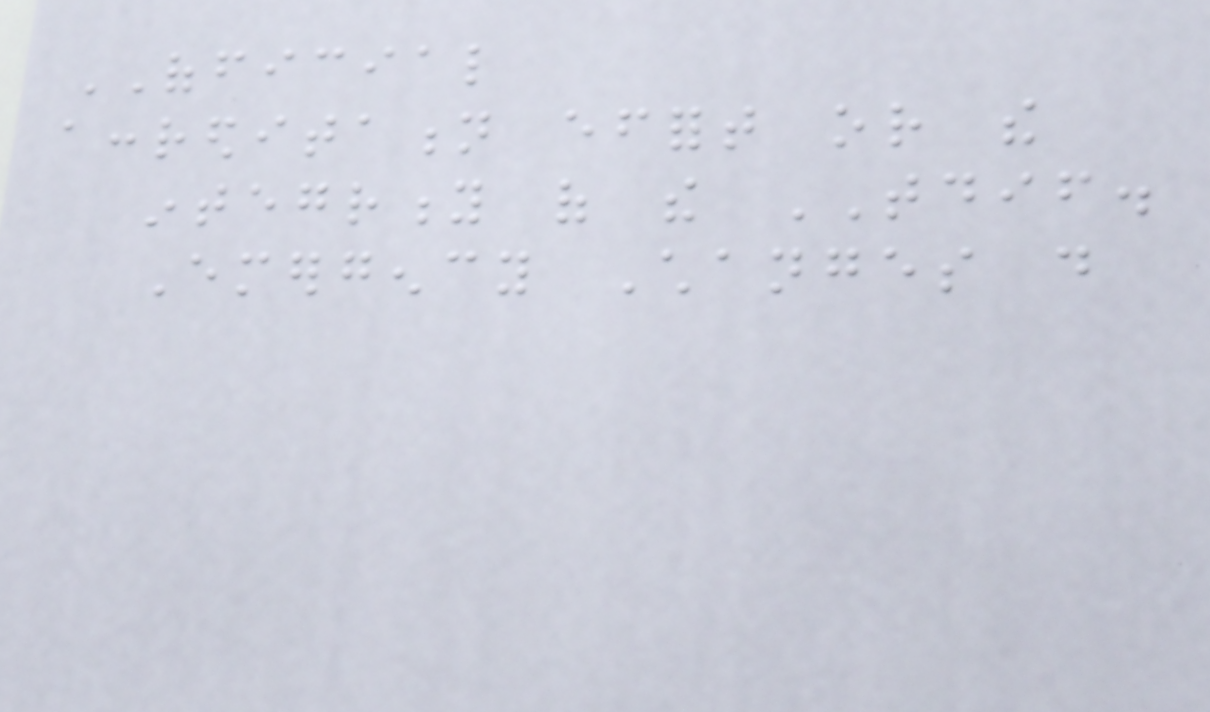OFFICIAL
accreditation effort or the
integrity of the TDIF.
Emergency Changes do
